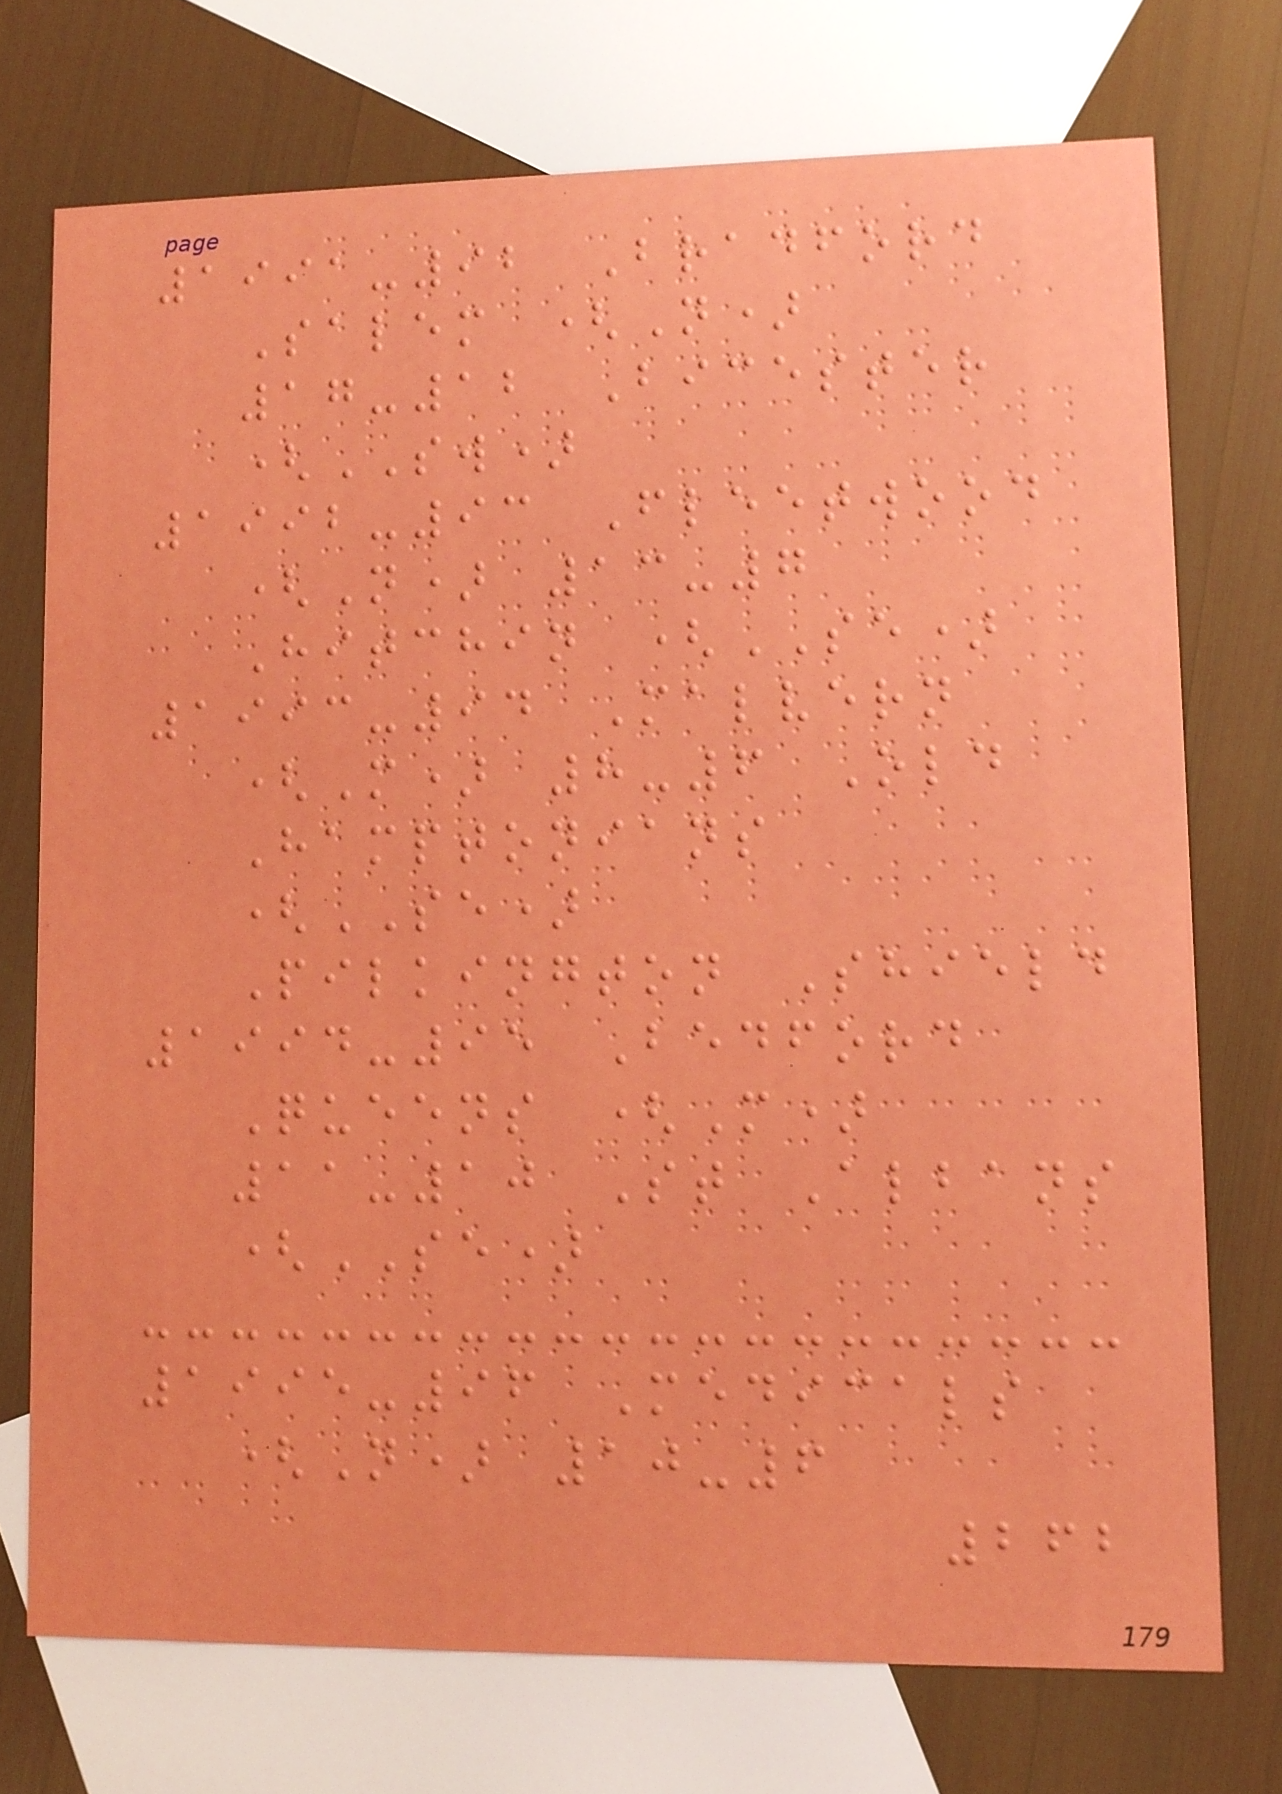1991-92 Bradford
Salem (N)
17-12 Bicester
(SW)
1992-93 Fleetwood
(N) 13-7
Hitchin (SE)
1993-94 Malvern
(M) 8-6 Old
Hamptonians
(SE)
Pilkington Shield
1994-95 Bedford
Queens (M)
11-10 St Albans
(SE)
1995-96 Medicals
(N) 10-6
262
